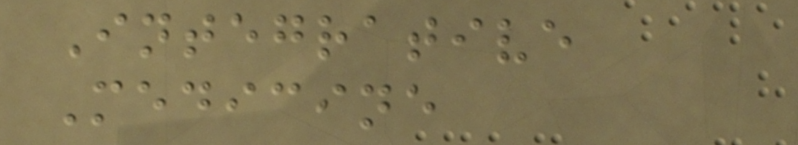Integrative
Medicine
